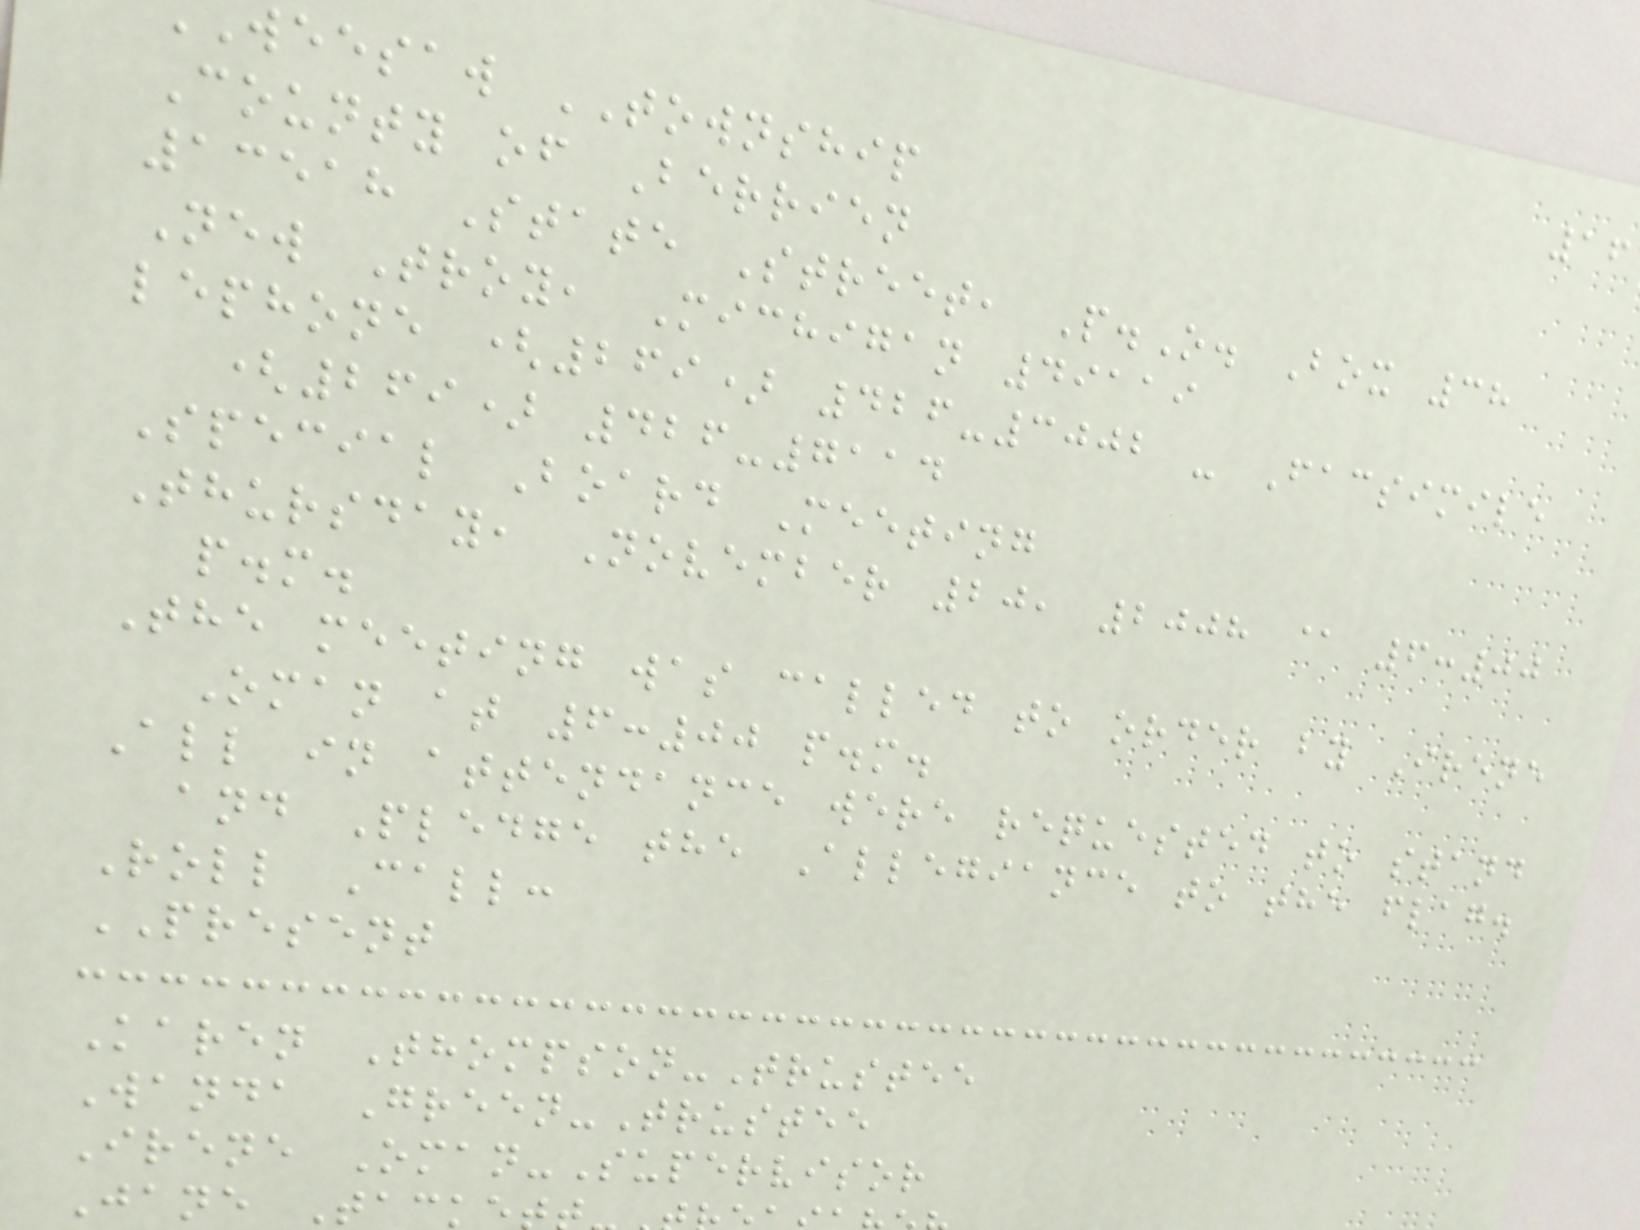weesaw TOWNSHIP
County of Berrien
13518 State Street, P.O. Box 38
New Troy, Michigan 49119
lephone (269) 426-3002 - Facsimile
(269) 426-7114
Special Board Meeting
Thursday, November 20, 2008 @ 6:00
p.m.
The meeting was called to order by Irene
Oman at 6:00 p.m.
All in attendance were requested to stand
and Pledge the Allegiance to the flag.
Roll Call:
PRESENT
Karen Thompson-Trustee
Wanda Green-Trustee
Irene Oman-Supervisor
Jane Tack
